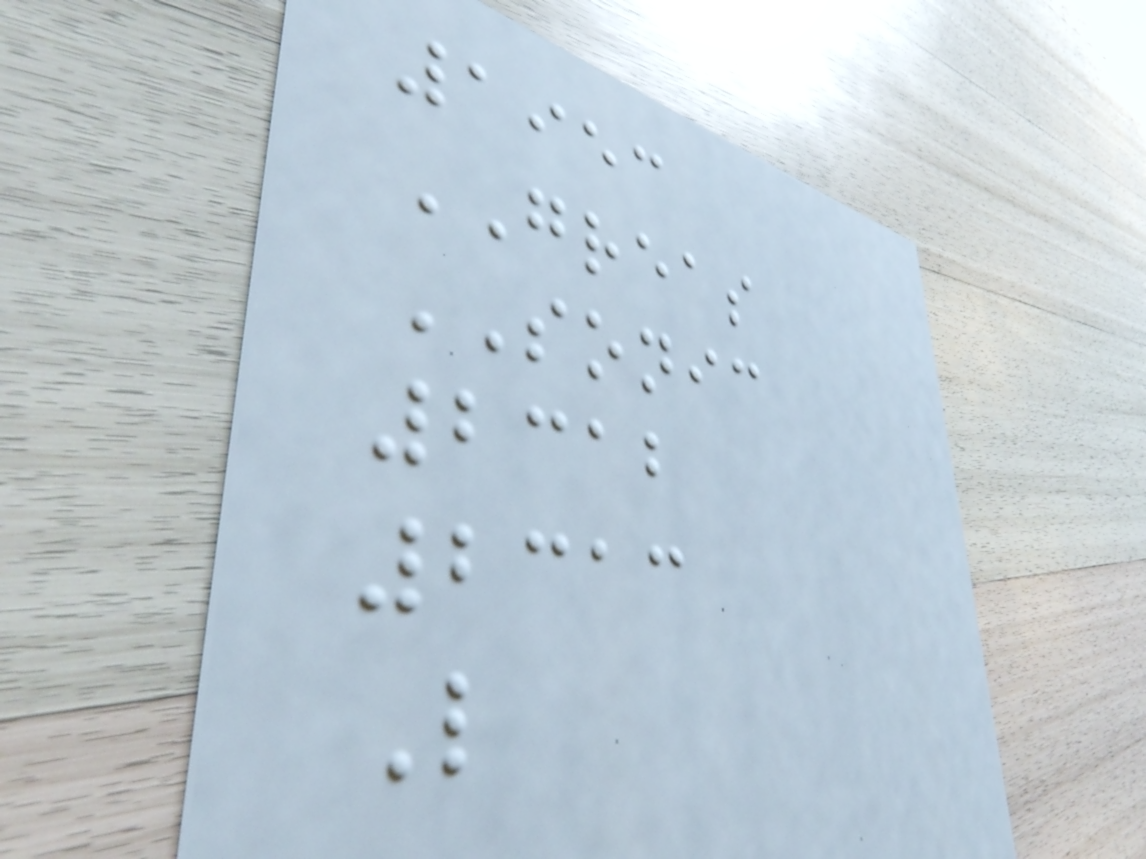1953
GREAS
SONIC
2312
2313
L
